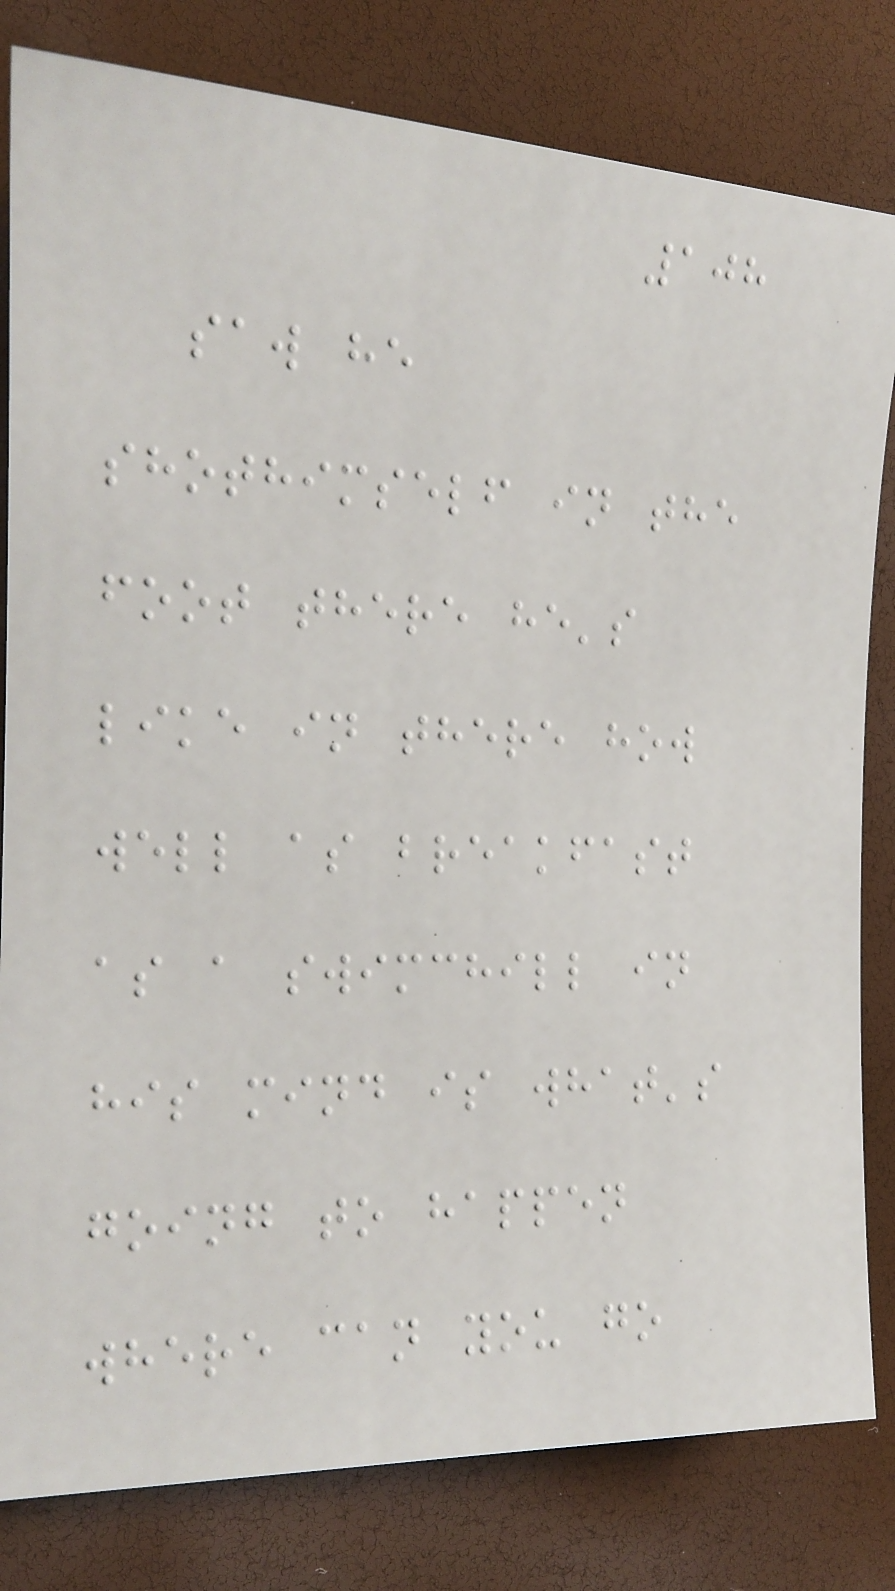108
saw he
shothimself in the
foot there he's
like in there how
well as breakfast
as a swimchill in
his mind is what's
going to happen
where can you go
